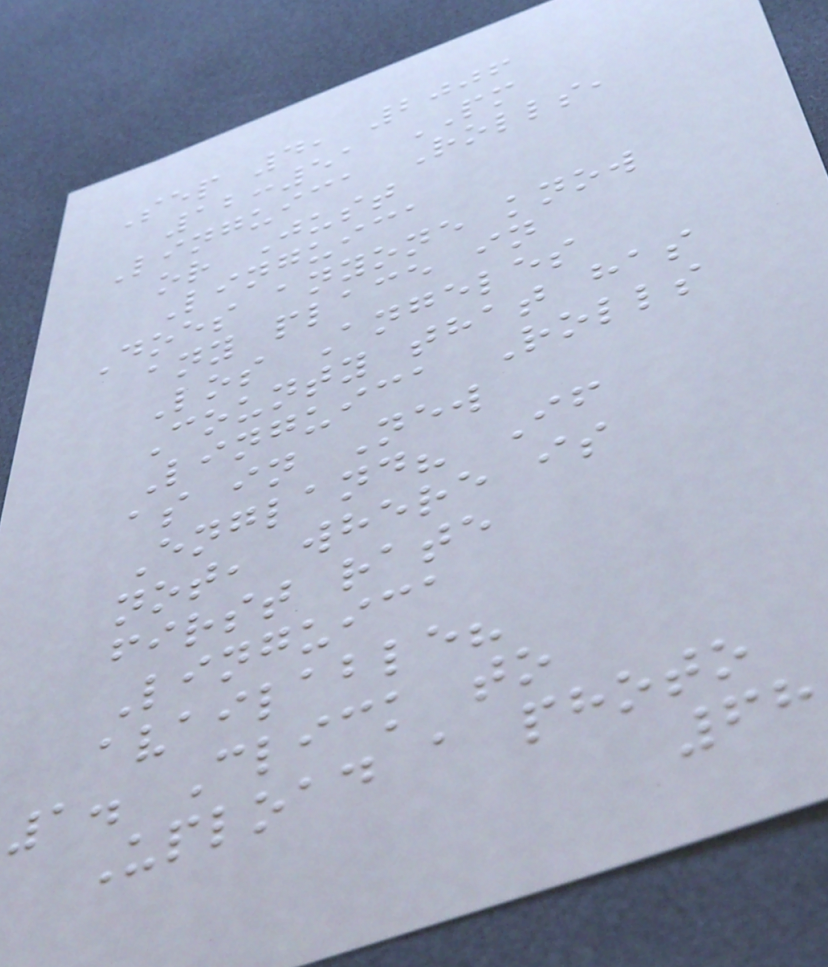Sep 4, 2006
12:51 PM
Linguica Rolls,
or Just
Linguica
Does anyone know
any place in
Los Angeles
County that has
Linguica Rolls
as in New
England? If
not, where is
first rate
Linguica
available?
1. Click to
Upload a photo
68
